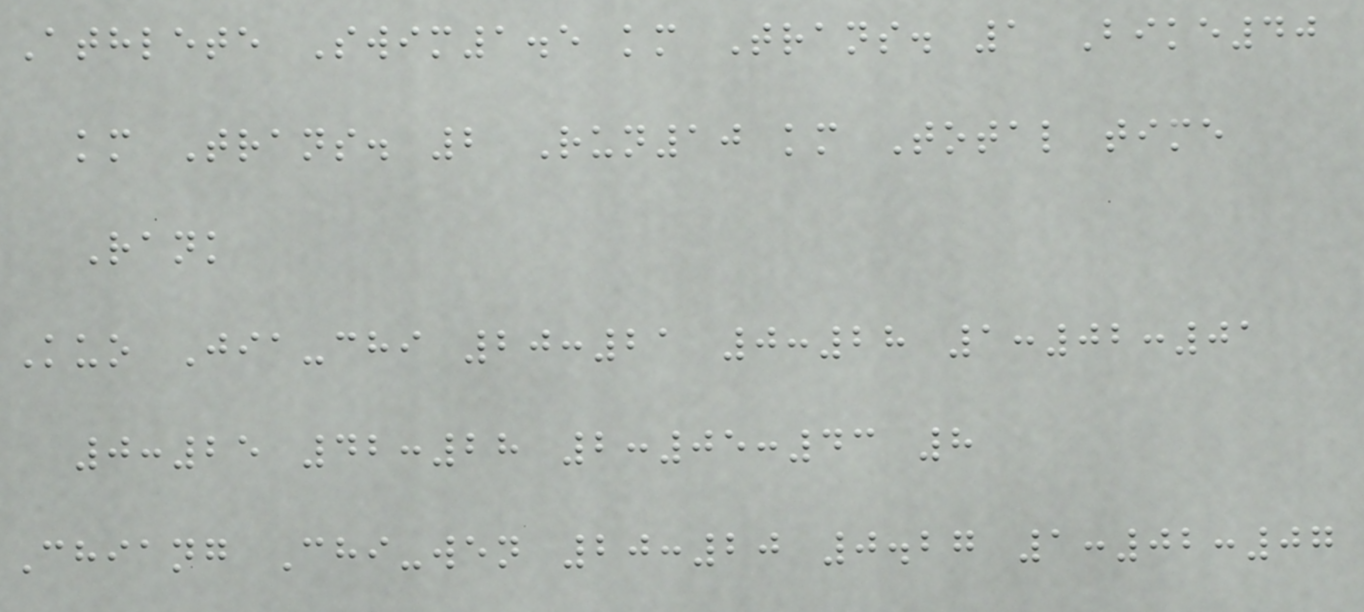Athlete Swim1.5 km Trans. 1 Bike40
km Trans. 2 Run10 km Total time
Rank
Kuo Jia-chi 20:21 0:28 1:02:01
0:25 42:28 2:05:43 8
Chiang Chi-wen 20:20 0.27 1:02:07
